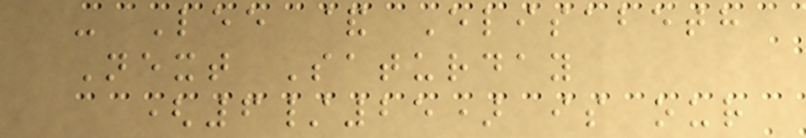- Lee & Elisabeth
Next Saturday
(6/25) is our
